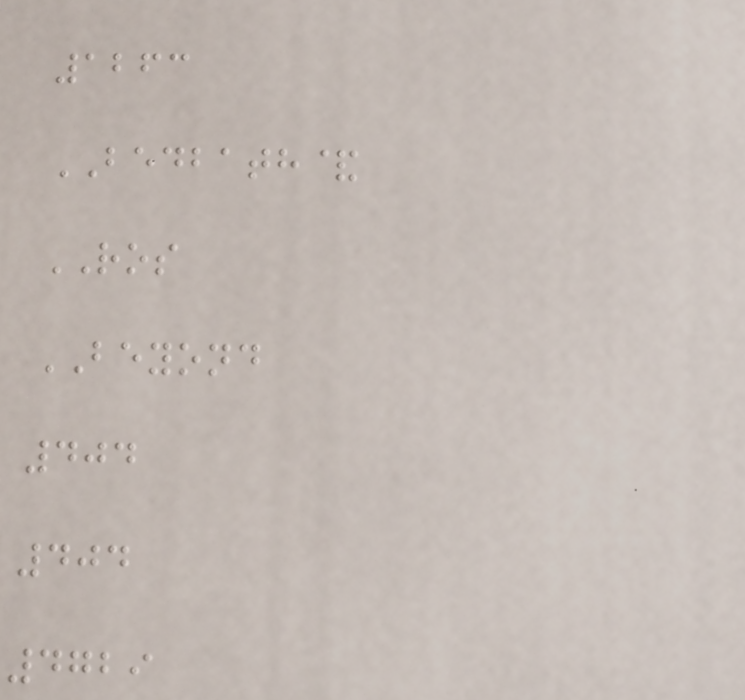1263
BEDBATH&
ROS
BEYOND
404
404
4729
